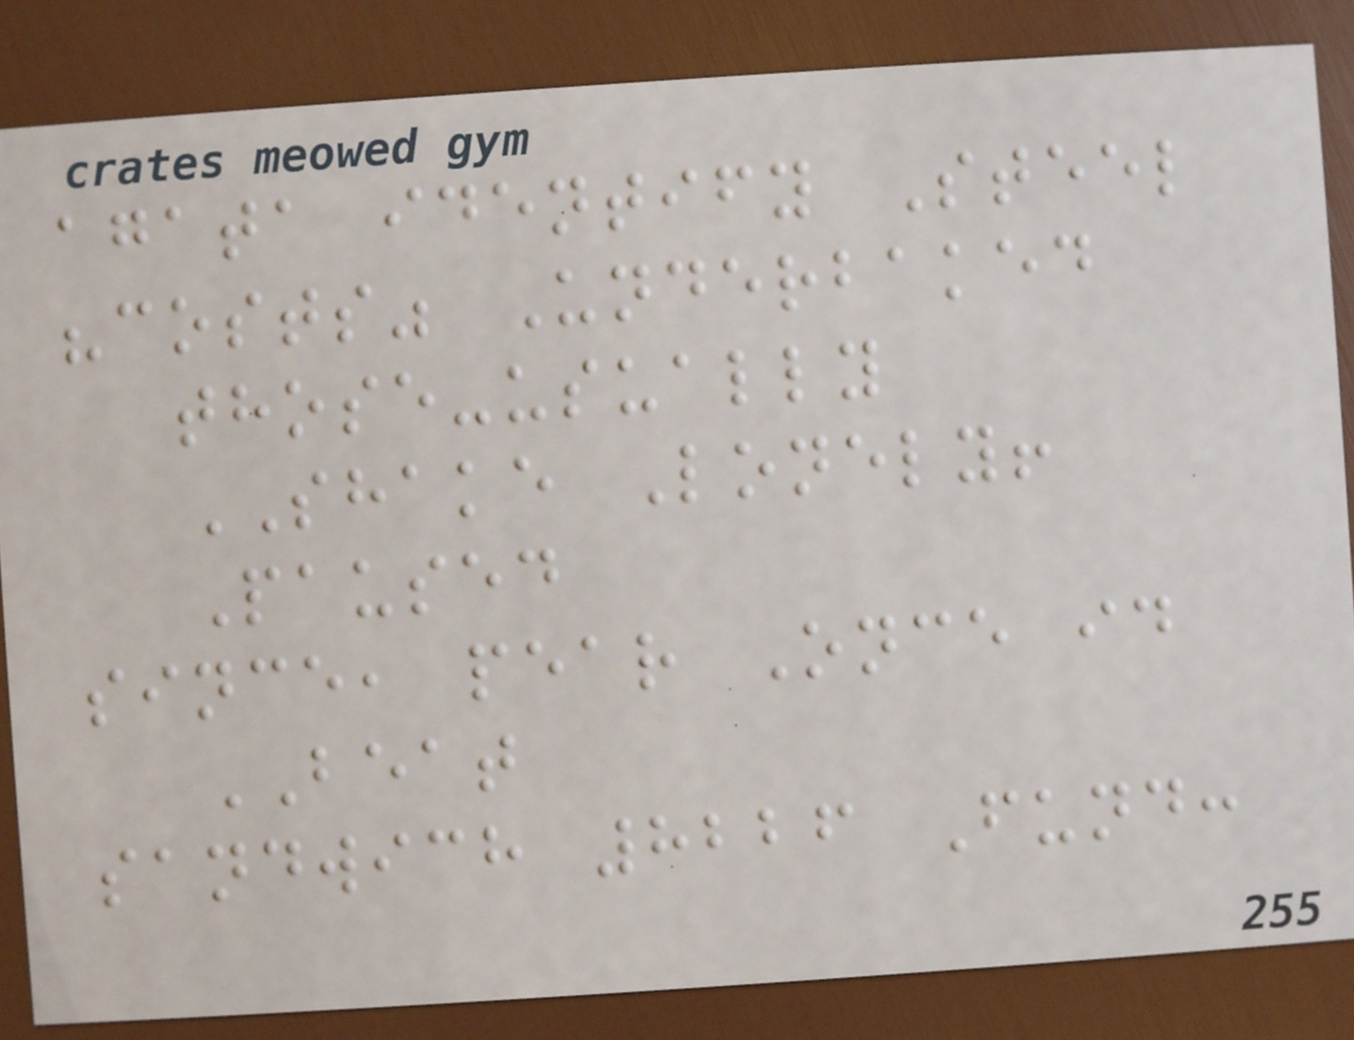agata identify Steel
"costs" Underbaked
those-usually
SHAKE Lonely!
Paused
since, pear Once id
BEAT
sandwich 8226 Fund:
